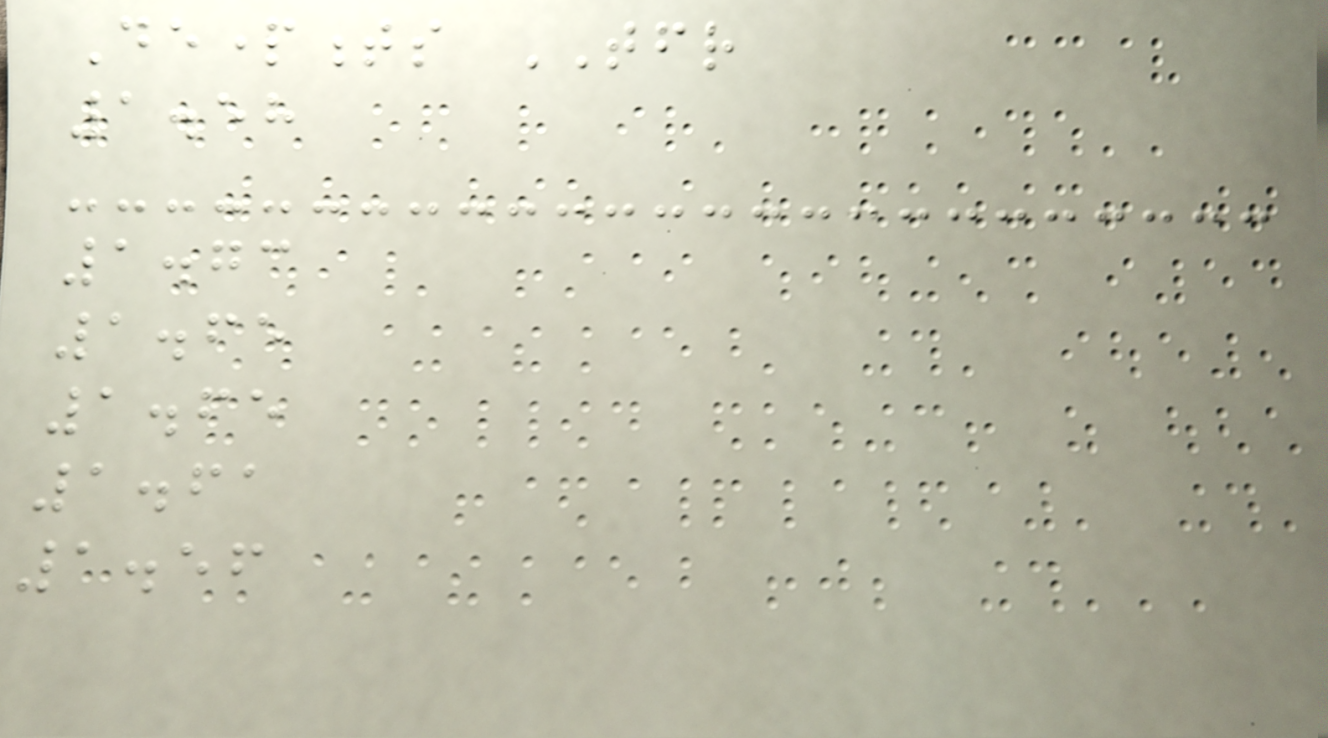Departments TFR
1.58
1.73
1.65
1.65
1.61
1.56
